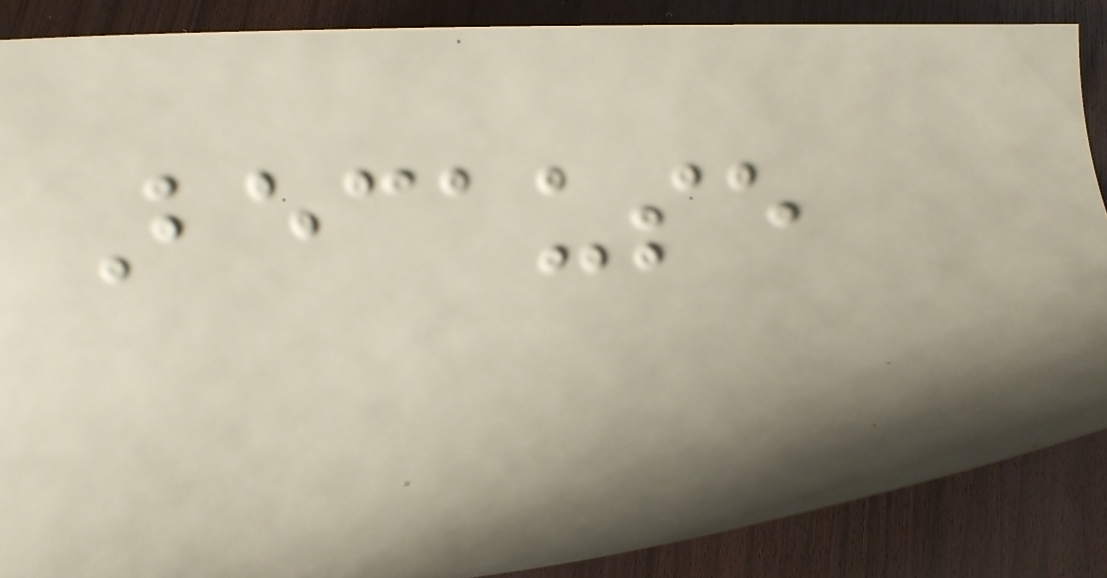Because
